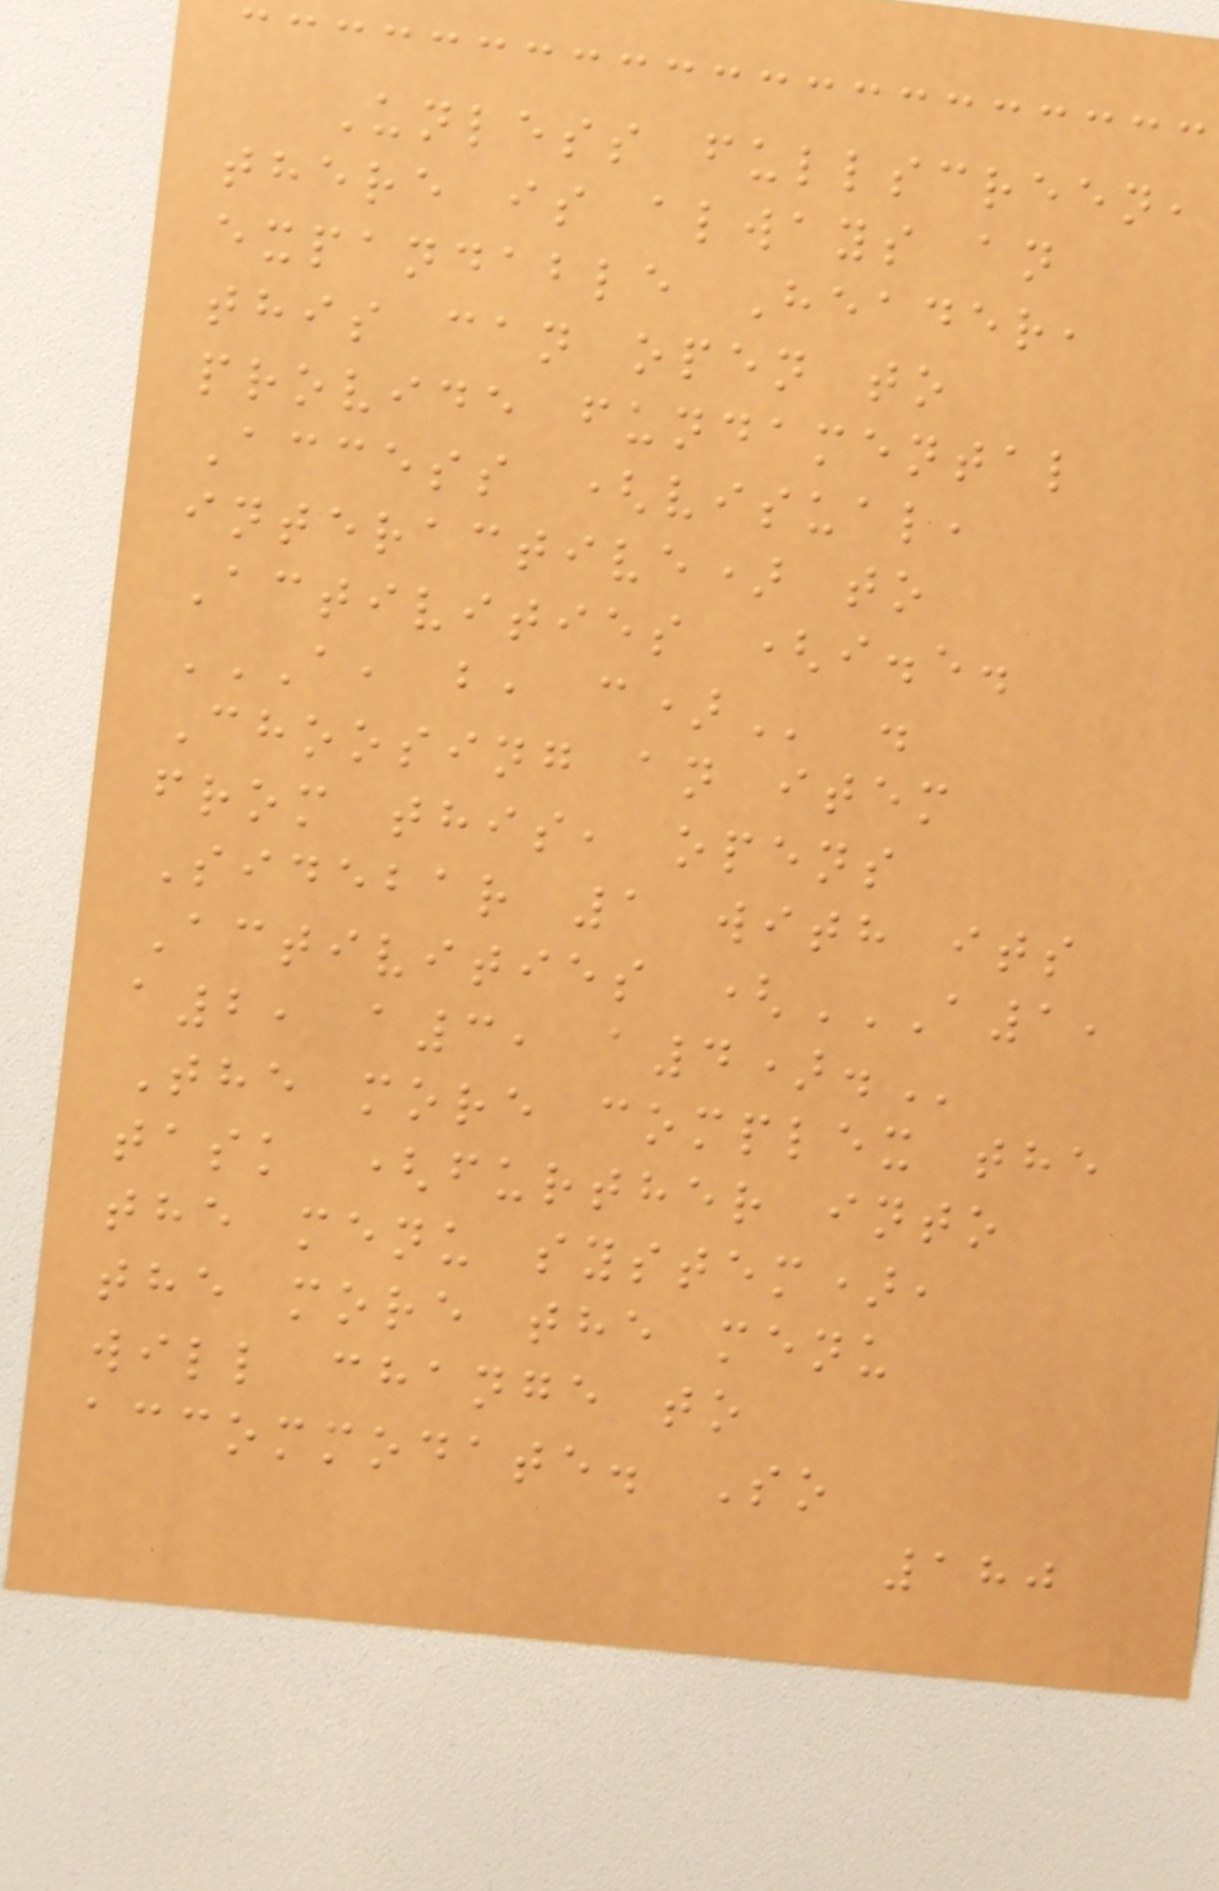Unless fullscreen,
there is always an
expandable Header,
this can open to
provide fundamental
Access (visual,
interactive) to
Activities (i.e.
A, B, C) .
Choosing an item
from this, opens
Sidebar 1 with its
Activities (A1,
A2, A3, A4).
The more complex the
task (further into
the menu system),
the more the menu
will change to
accommodate. So
180
